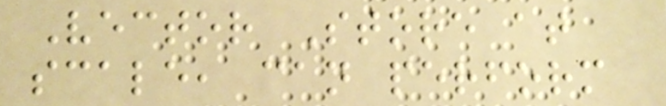Vector Store at
scale, can perform
